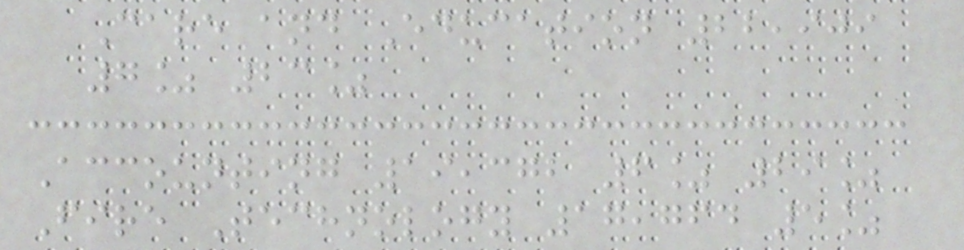Care and Education 22,909
7% 23%
Accounting 19,372 6% 29%
Fire Technology 17,764 5%
